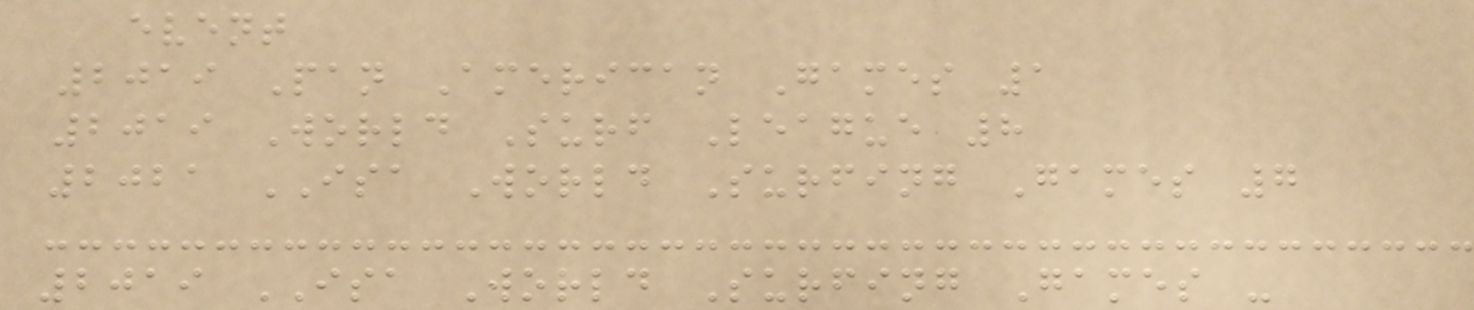event
2019 Pan American Games 1
2019 World Surf League 8
2021 ISA World Surfing Games 7
2019 ISA World Surfing Games -
